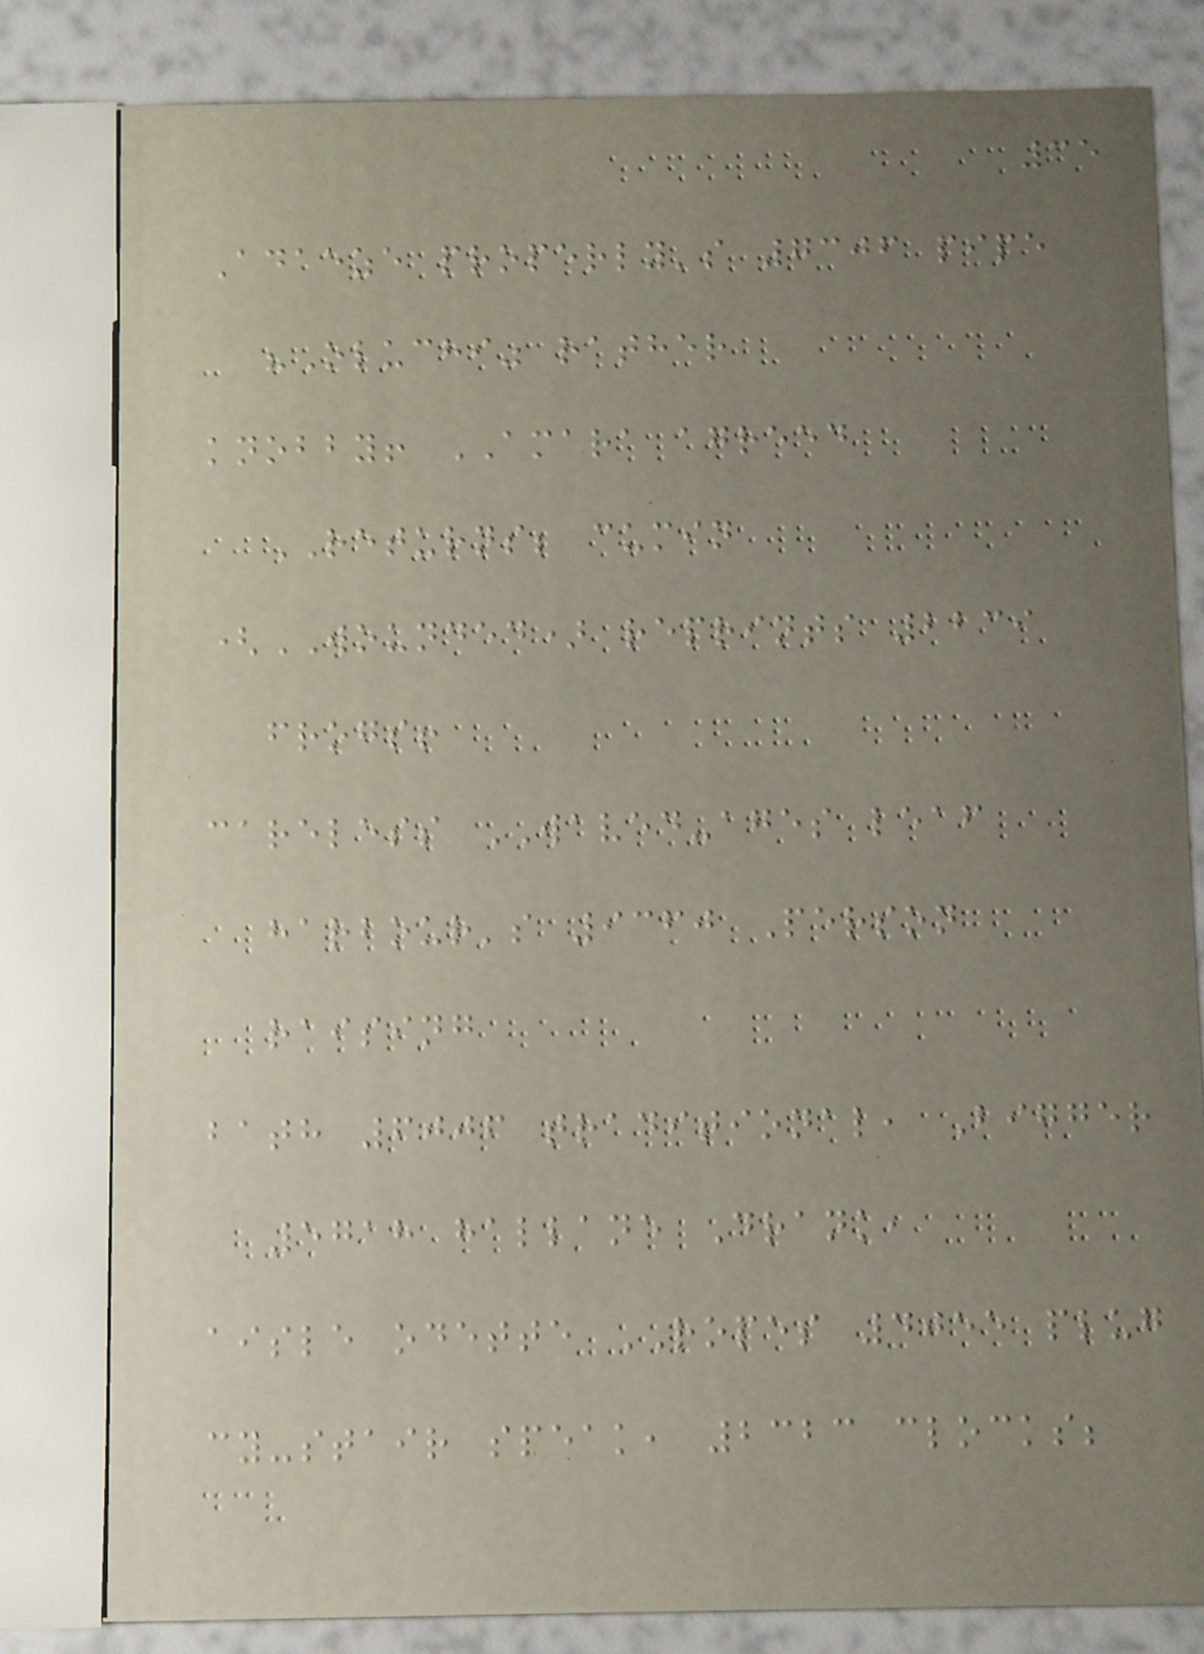35
Adaeze properly's 7306 pipe
"Oluchi" rather
knobby! AMARA agreed
RETURNS; cumin
(WOUNDED) reprints 2239
frogs!
careless WAVED-ages leaf
harbour's 9360 Person
raising
bath 6006 traditional, Bigger
5718 hallane Drank,
aisle odette ROPES 4055 plug
cy-stair speak, 2323 clocks;
